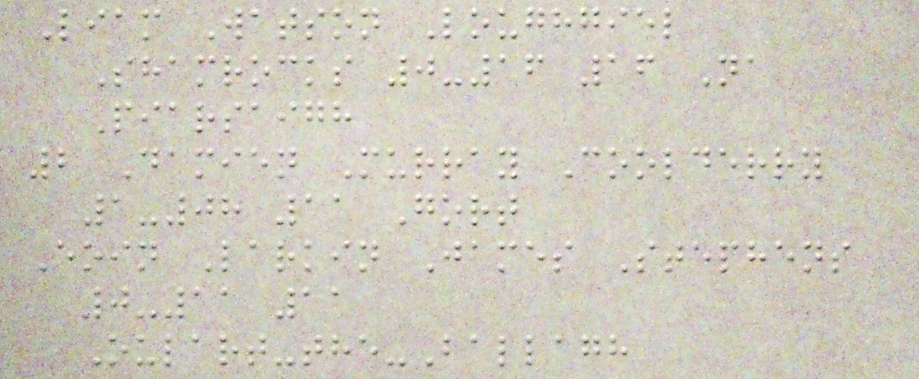Liam Watson Loughgiel
Shamrocks 0-16 16 Na
Piarsaigh
2 Damien Murray Coolderry
1-08 11 Gort
Eoin Larkin James Stephens
0-11 11
Oulart-the-Ballagh
